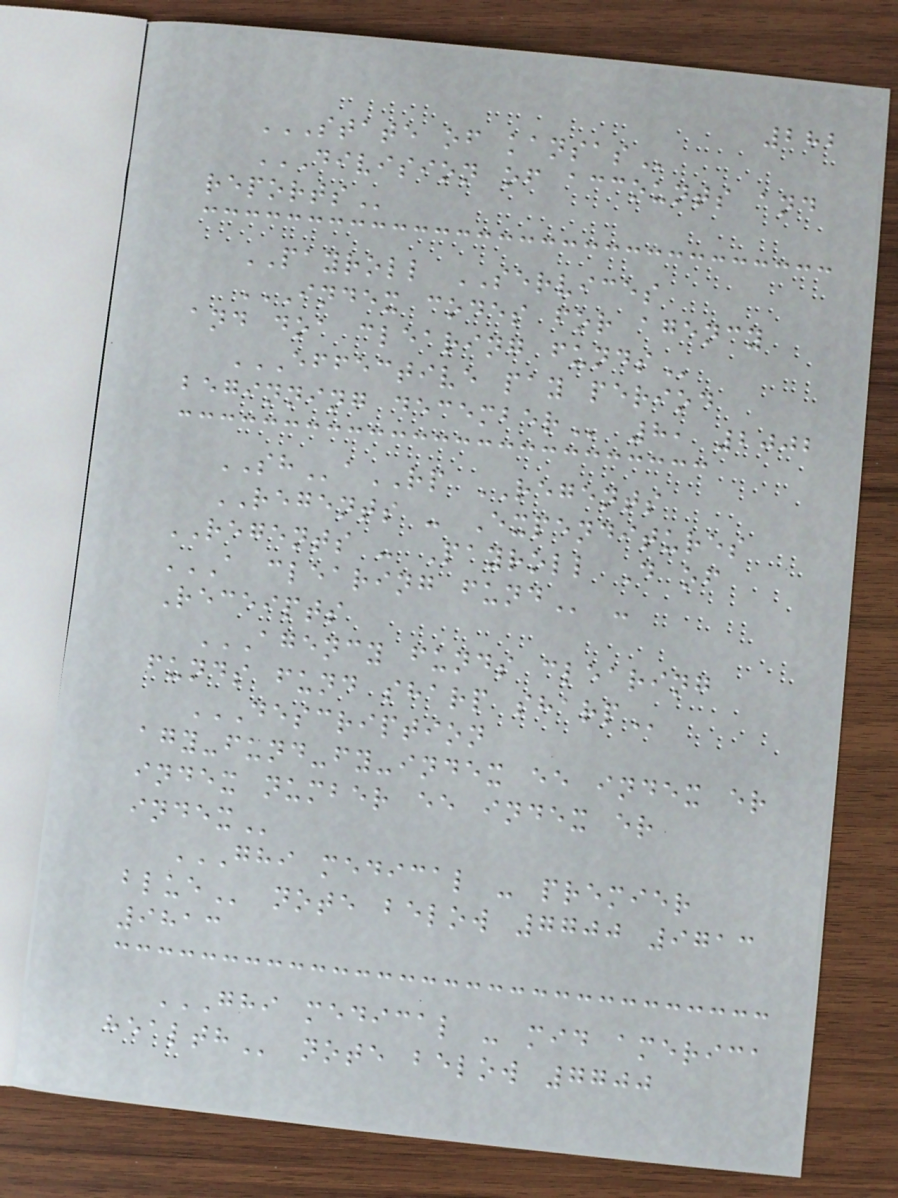282
STATE OF KANSAS
DIVISION OF ACCOUNTS AND
REPORTS
PAYROLL SERVICES
INDEX CODES FOR AGENCY
AND DOA CLEARING FUNDS
EFFECTIVE PAY PERIOD
BEGINNING DECEMBER 8, 2002
SHaRP REGENTS
REGENTS - Expenditures
REGENTS - Payroll D of
A CLEARING FUND -
Receipts
AGENCY FUNDS CLEARING
FUNDS FUND SHARP SHARP
DESCRIPTION
AGY-FUND-FY-INDEX EE INDEX ER
INDEX NUMBER EE INDEX ER
INDEX
GHI MEDICAL - PREMIER
BLUE note below 7700 9713
9813
GHI MEDICAL - MID AMERICA
HEALTH note below 7700
